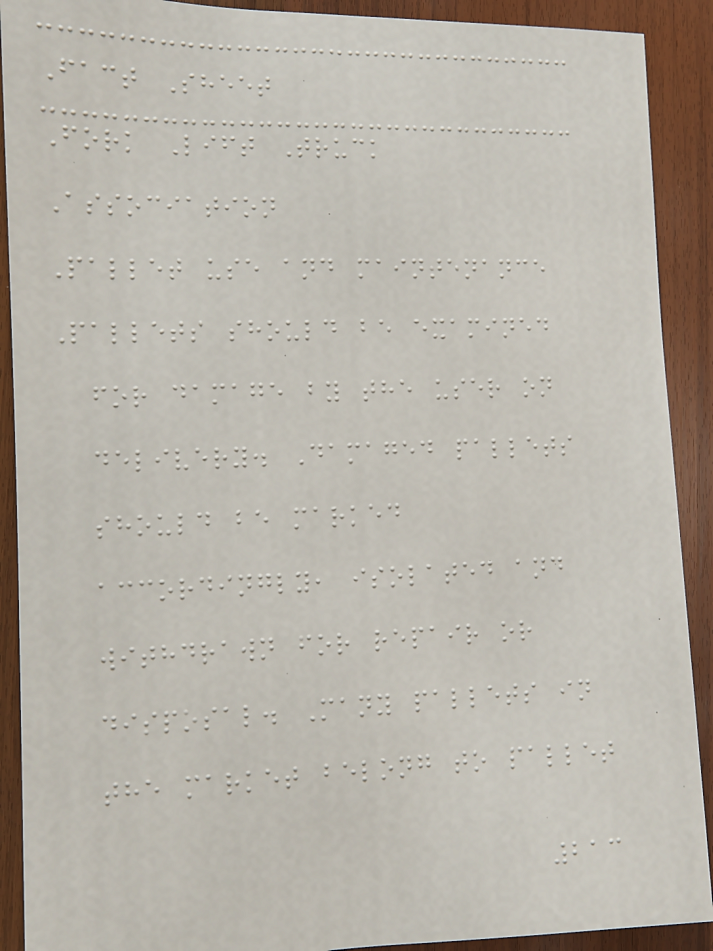Fact Sheet
Fork Lift Truck
Association
Pallet use and maintenance
Pallets should be examined
for damage by the user on
delivery. Damaged pallets
should be marked
accordingly, isolated and
withdrawn for repair or
disposal. Many pallets in
the market belong to pallet
213
